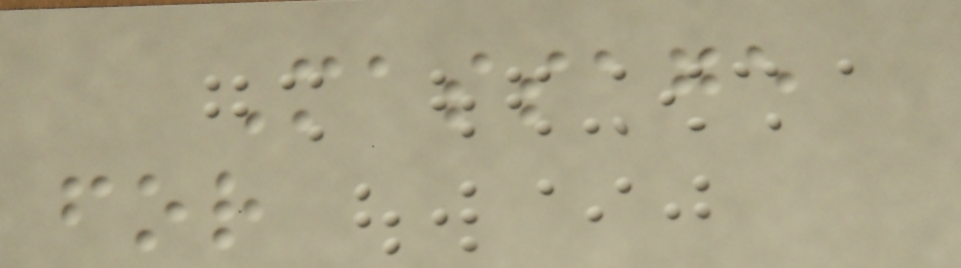Massage
for
